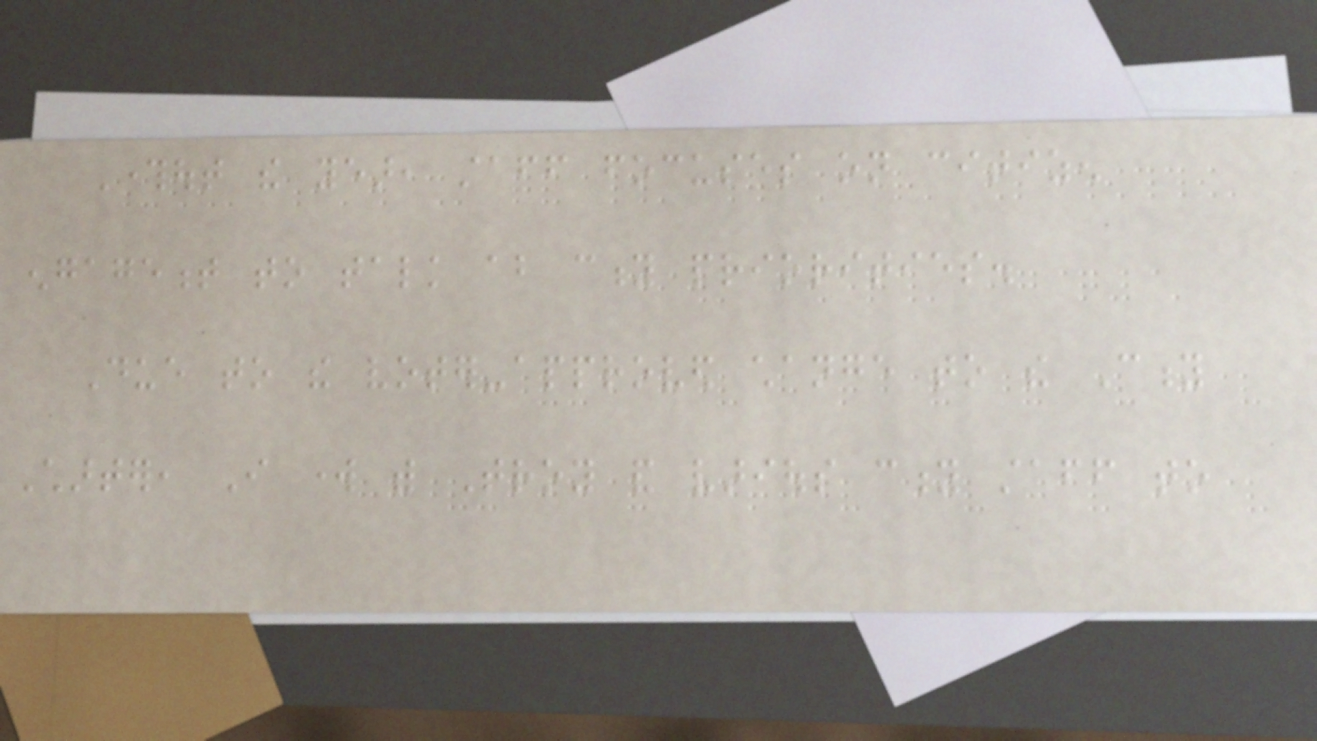Throughout the year, staff focuses on citizen
engagement to talk about city priorities.
Due to the voter-approved change to the City
Charter, I work with Troy and various city staff to
